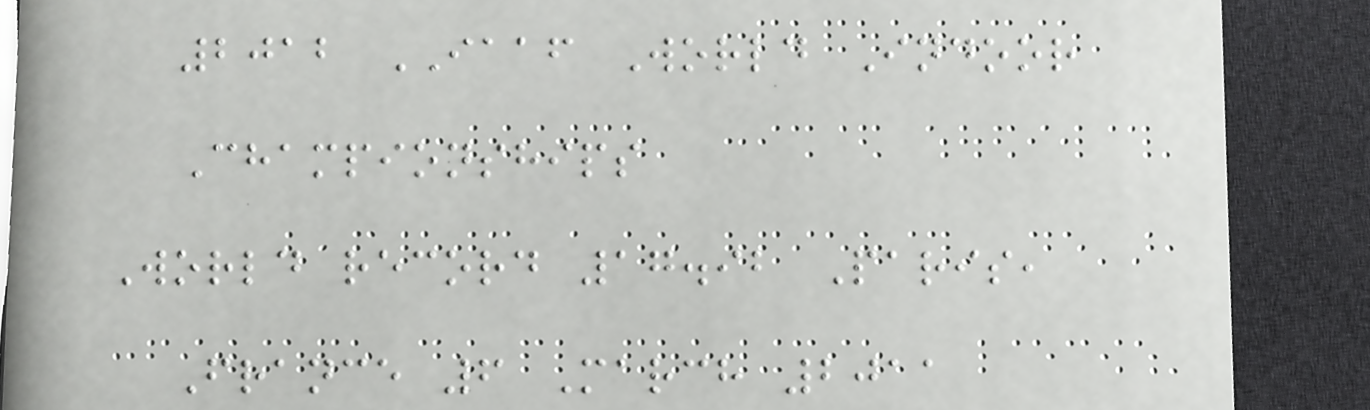2012 IAAF World Indoor
Championships
World record 17.92 Paris,
France 6 March 2011
